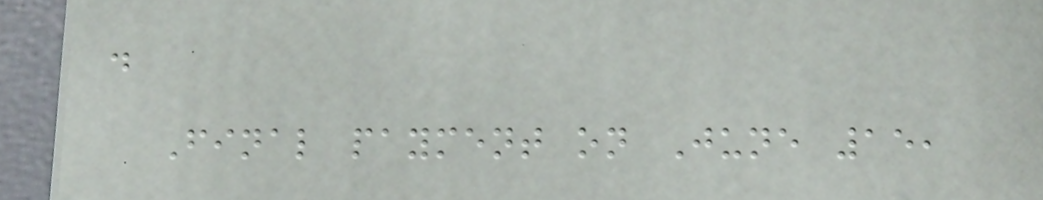.
Final payment on June 15,
